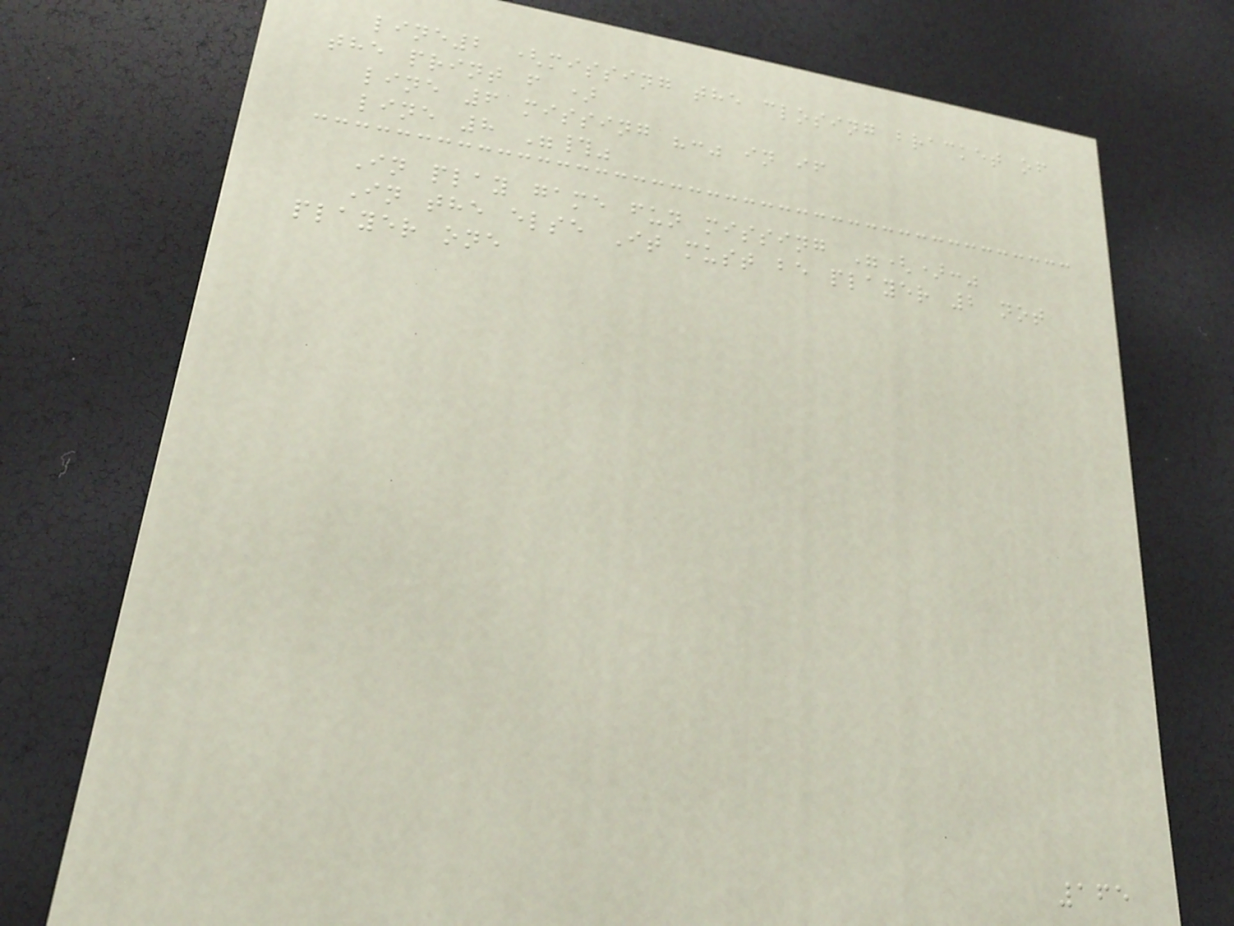line2 (missing the closing bracket of
the print f )
line 6 missing ":" in if
line 8 "#"
In play game fun missing "():"
In the else It must be player 2 not
player one
165
